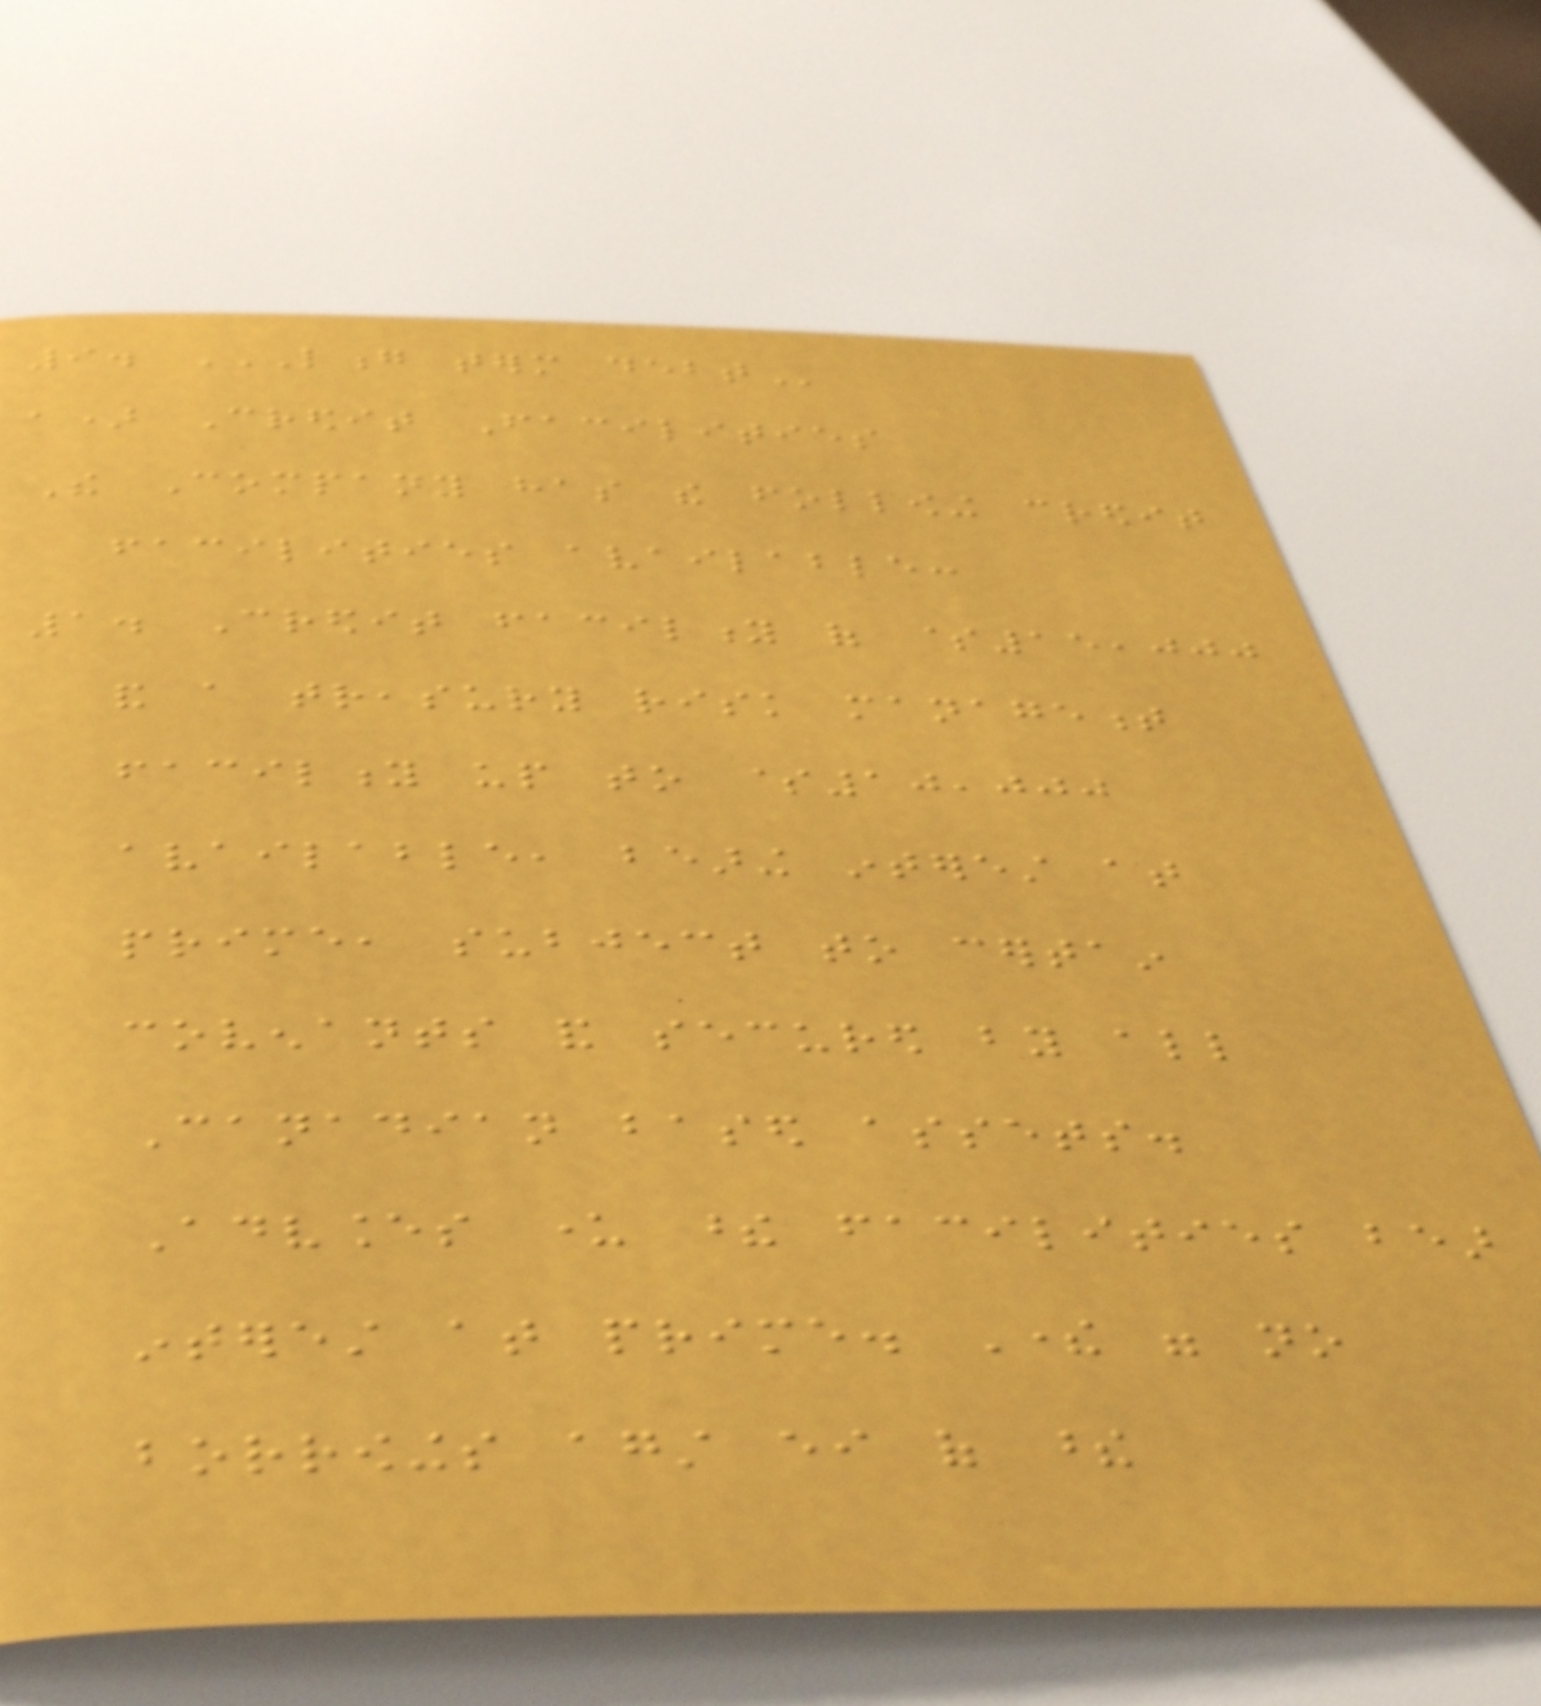9. LONG TERM DEBT
a) Credit Facilities
The Company has the following credit
facilities available:
1. Credit facility of $15,000
and a treasury risk management
facility up to $10,000
available, bearing interest at
prime, subject to certain
covenants and secured by all
Canadian based assets.
Advances under these facilities bear
interest at prime. There were no
borrowings against either of these
